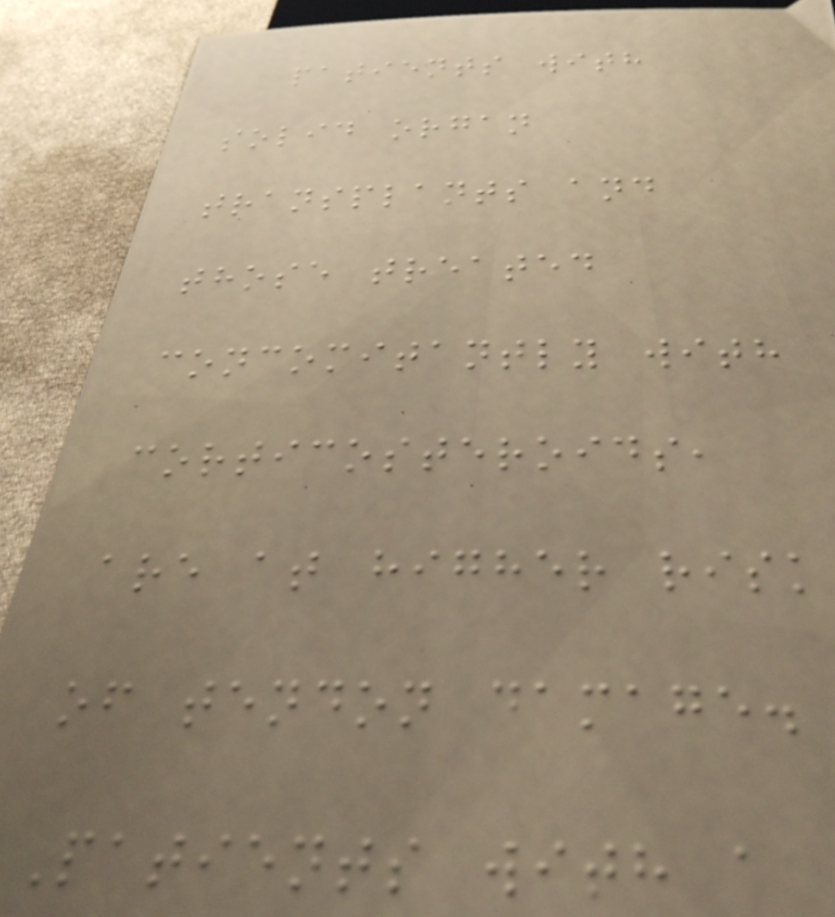patients with
solid organ
transplants and
those treated
concomitantly with
corticosteroids,
are at higher risk
of tendon damage.
Patients with a
